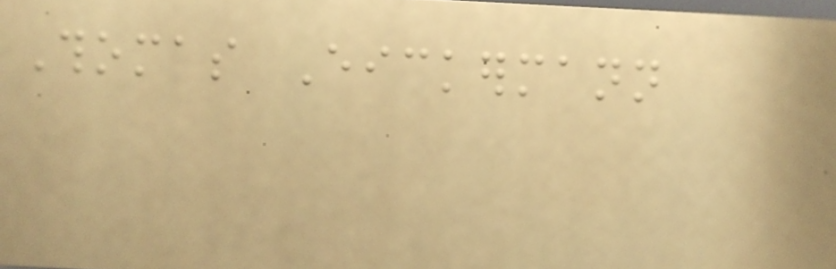Thomas Eickermann
